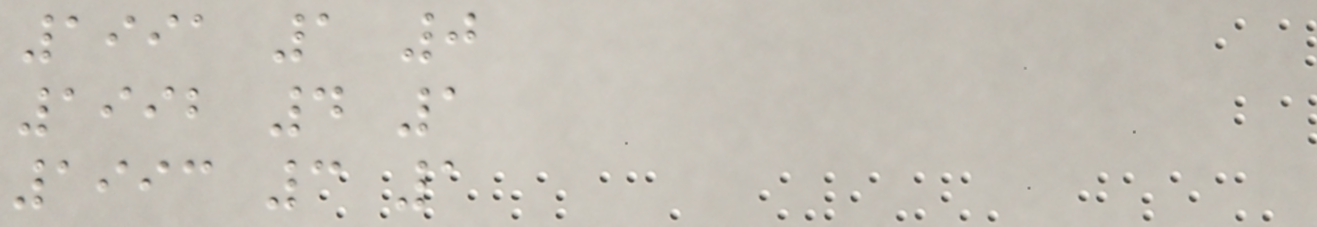1991 1 0
1992 4 1
1993 3 1
